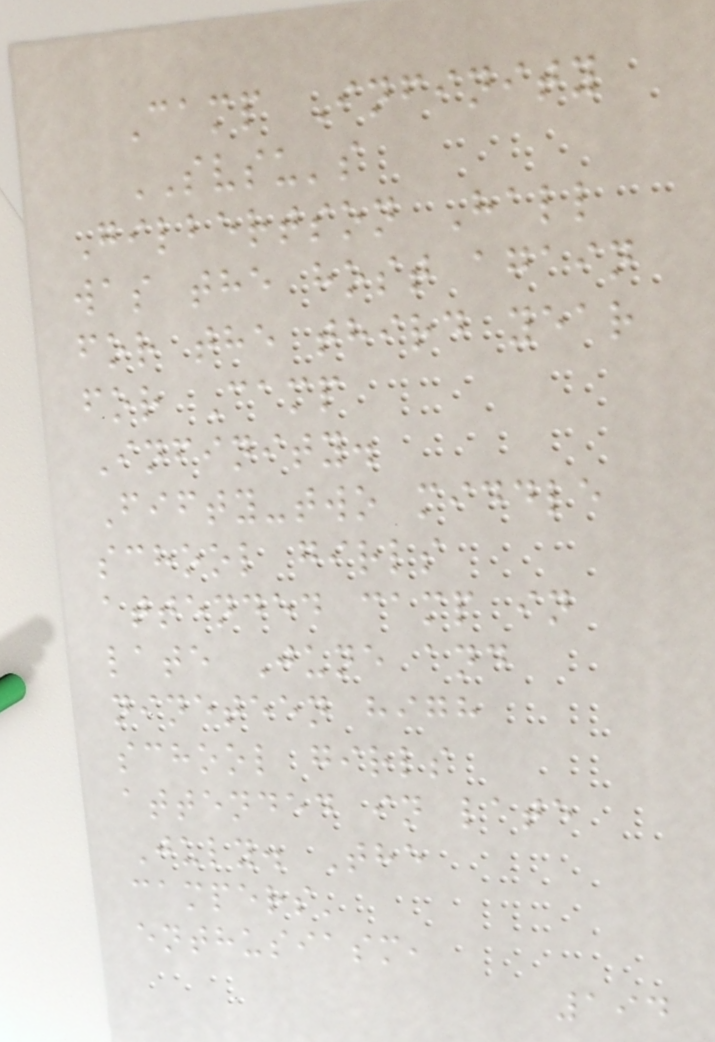Camp Infinity
SVSU's
Gilbertson Hall
was the host again
for the third year
for Camp
Infinity.
Fifty-two middle
school girls
attended camp in
late June and
nineteen high
school girls
attended in late
July. The
campers'
enthusiasm,
194
